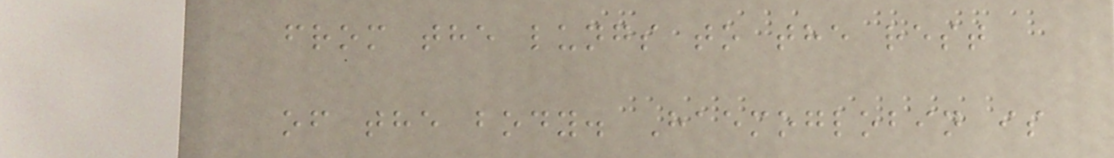from the lungs to the rest
of the body. Haemoglobin is
